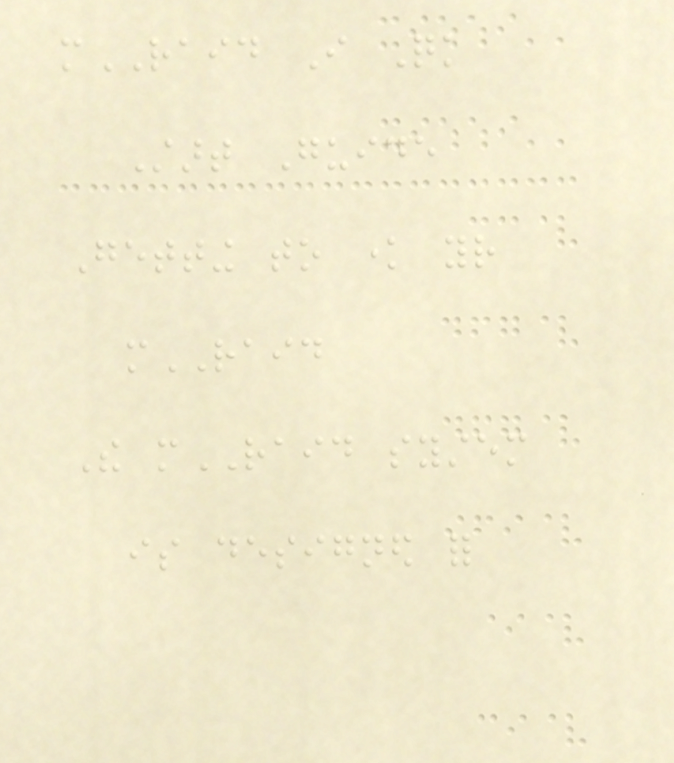mRAID I Quick
Start Guide
Getting to know your
mRAID
The mRAID system
is designed for
